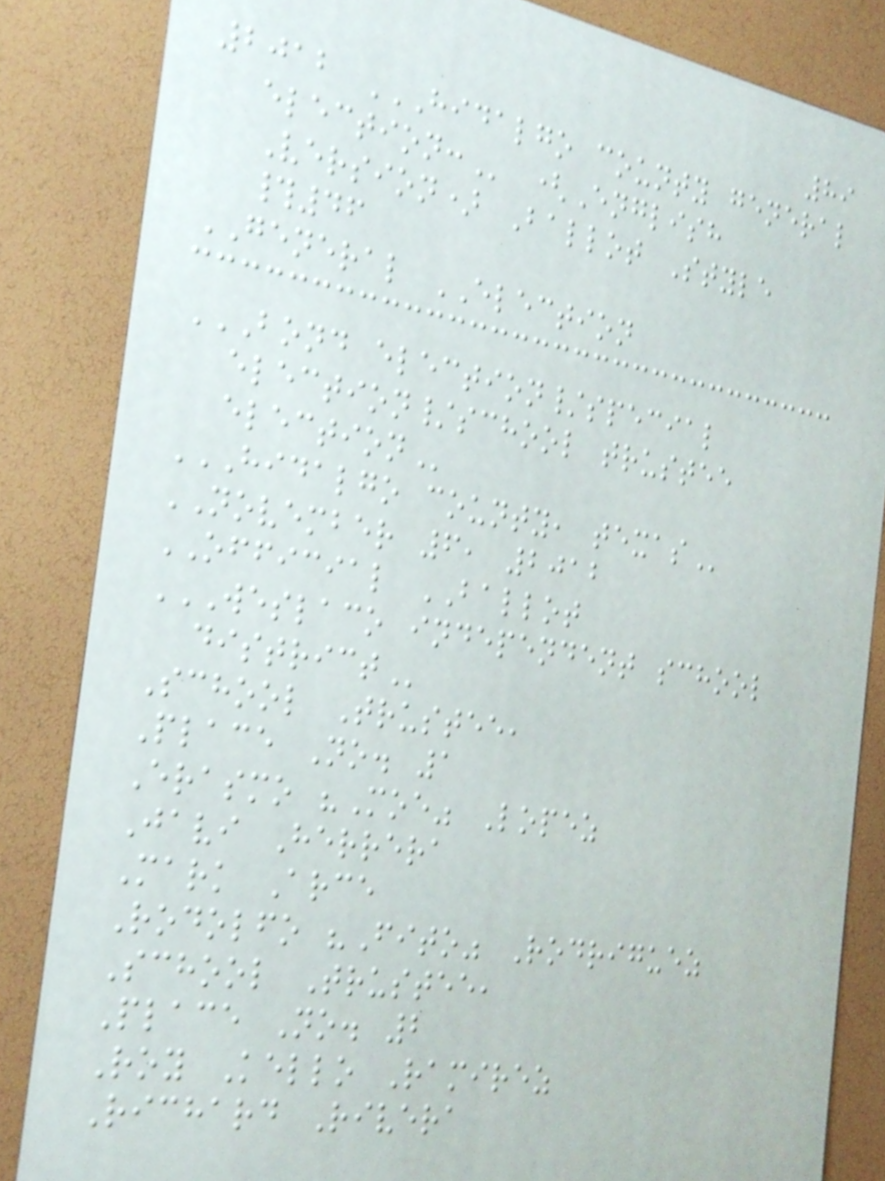89
2012 HIDALGO COUNTY GENERAL
ELECTION: (English
Version) Ballot Style
#46
GENERAL ELECTION
BOND ELECTION/SPECIAL
ELECTION/SCHOOL TRUSTEE
ELECTION
HIDALGO COUNTY, TEXAS
NOVEMBER 6, 2012
OFFICIAL BALLOT
WESLACO INDEPENDENT SCHOOL
DISTRICT
School Trustee,
Place No. 1
Erasmo "Moe" Lopez
Javi Herrera
Mark Arce
Rodolfo "Fito" Rodriguez
School Trustee,
Place No. 2
Roy Kello Ramirez
Richard Rivera
